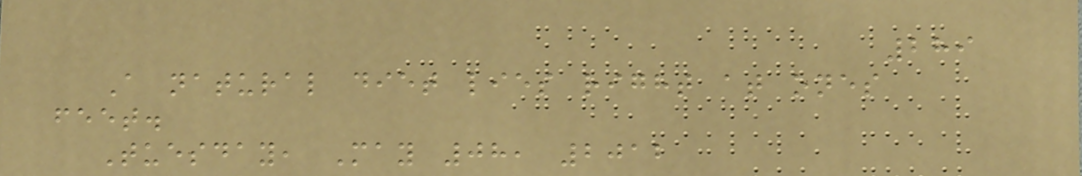289
A natural diet lies right at ones
feet.
Tuesday, May 08, 2012
